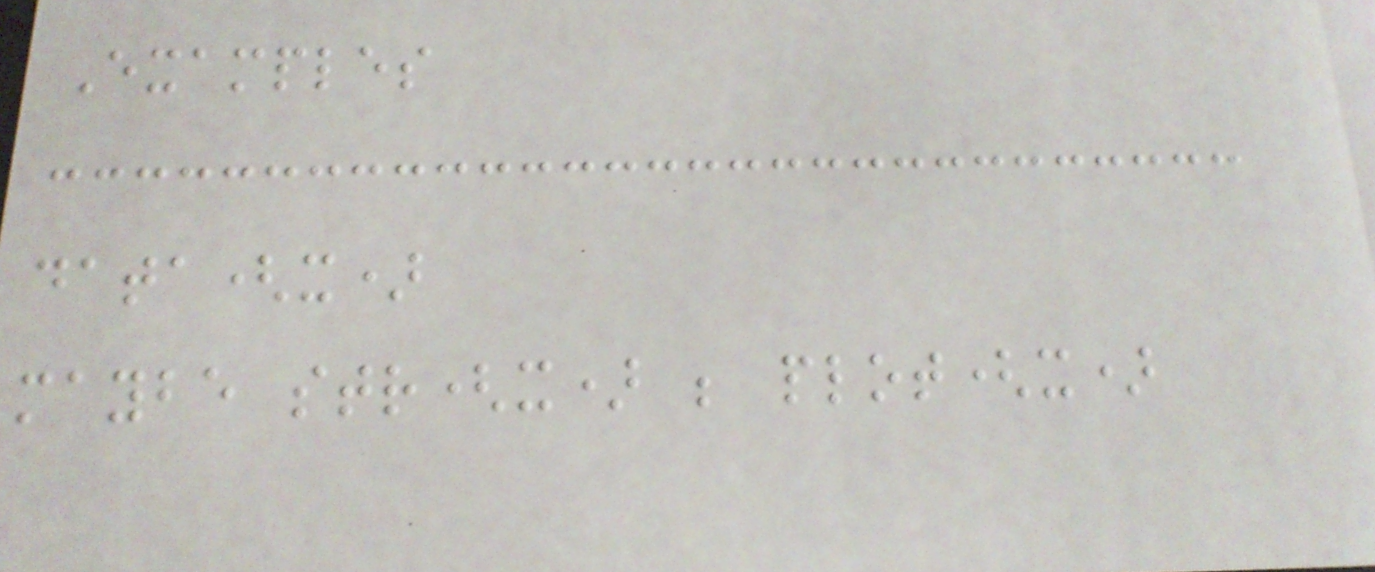Examples
data(x)
maybe str(x) ; plot(x)
